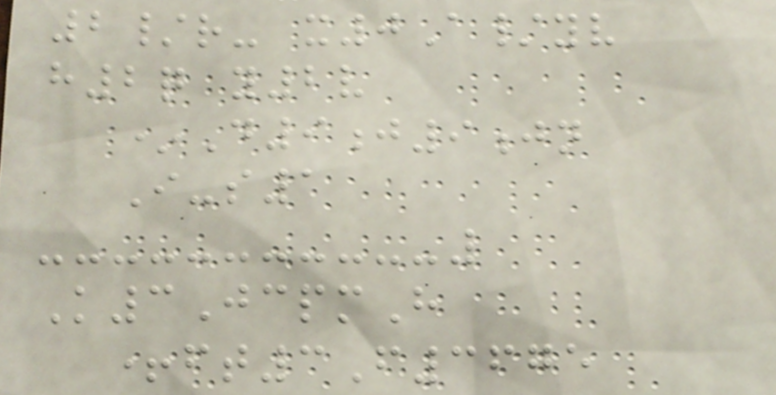2/r- x0A/yv
h2q y2v
*D9j9jn
I-s1
K3JcpmH
+ft3F3675
